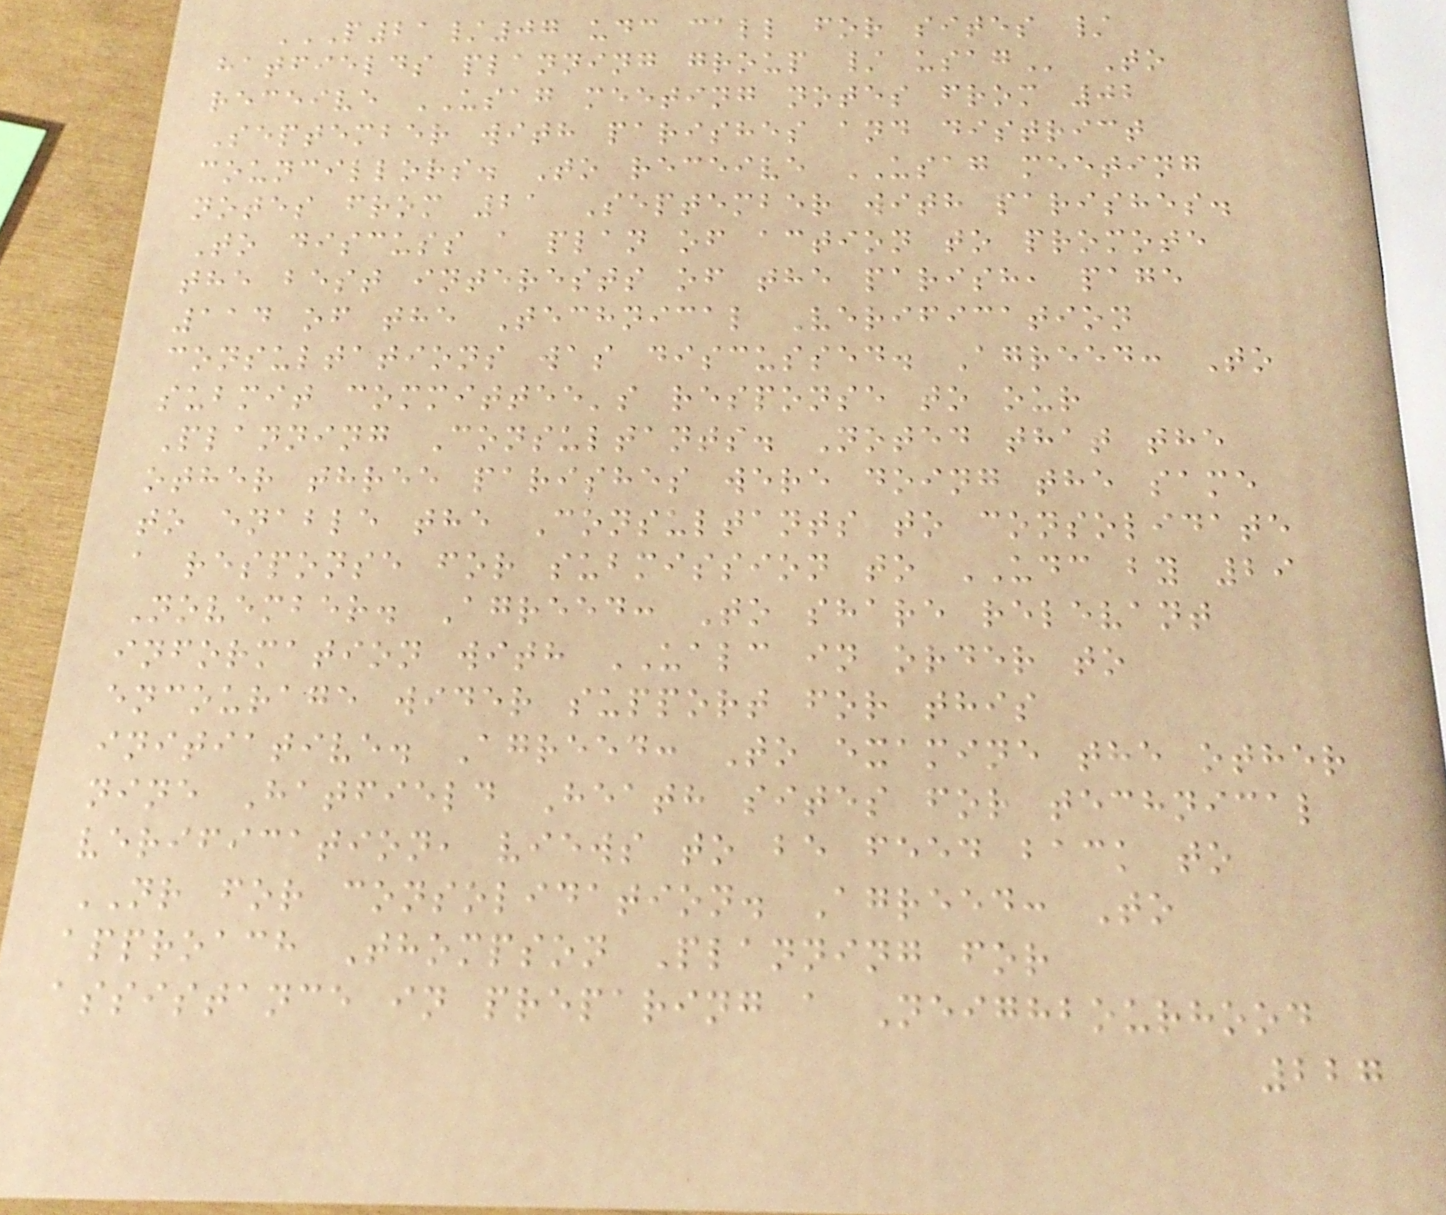P21/07 UDC CALL FOR SITES /
HATFIELDS PLANNING GROUP / USAG To
receive USAG meeting notes from 02
September with parishes and district
councillors. To receive USAG meeting
notes from 21 September with parishes.
To discuss a plan of action to promote
the best interests of the parish, page
114 of the Technical Verification
consultations was discussed. Agreed: To
submit committee's response to our
Planning Consultants. Noted that the
other three parishes were doing the same
to enable the Consultants to consolidate
a response for submission to UDC by 29
November. Agreed: To share relevant
information with UALC in order to
encourage wider support for this
initiative. Agreed: To examine the other
nine Hatfield Heath sites for technical
verification, views to be feed back to
NR for consolidation. Agreed: To
approach Thompson Planning for
assistance in preparing a Neighbourhood
227
